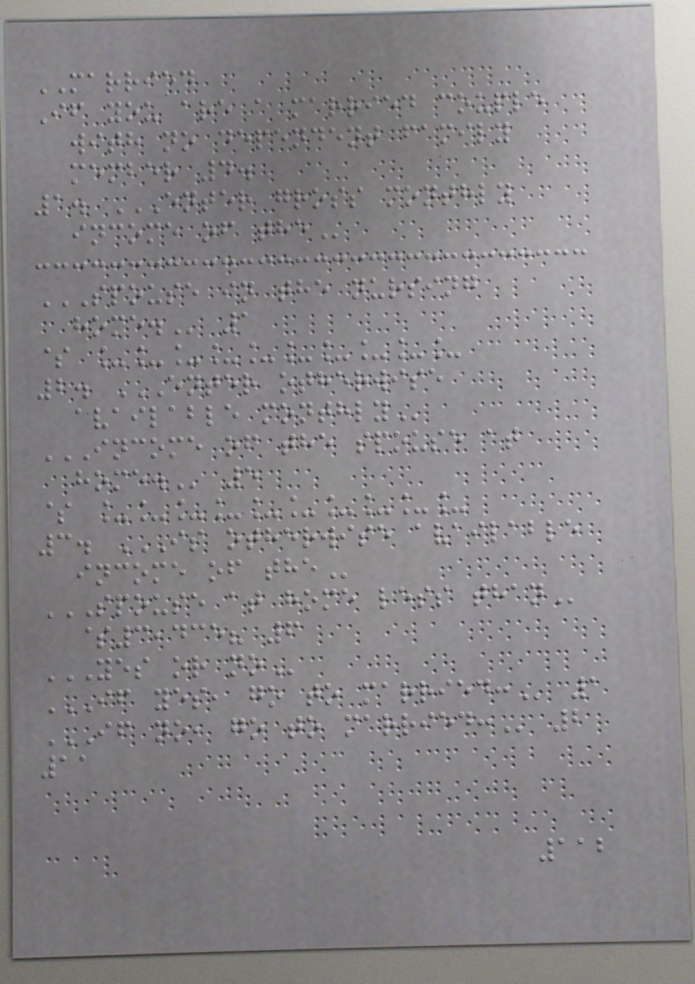MARRIED
If you are a married couple
with no dependent family
member 4.
1. ENTER GROSS MONTHLY
INCOME OF THE
SPOUSE IN THE NURSING
HOME. 1
$ __________
2. ENTER OTHERWISE
AVAILABLE MONTHLY
INCOME OF THE SPOUSE AT
HOME. 5
$ __________
3. IS OTHERWISE AVAILABLE
INCOME OF THE
SPOUSE AT HOME LESS THAN
$3,435? 6
YES OR NO
IF YES, GO TO MARRIED: 1
IF NO, GO TO MARRIED: 2
11
112
